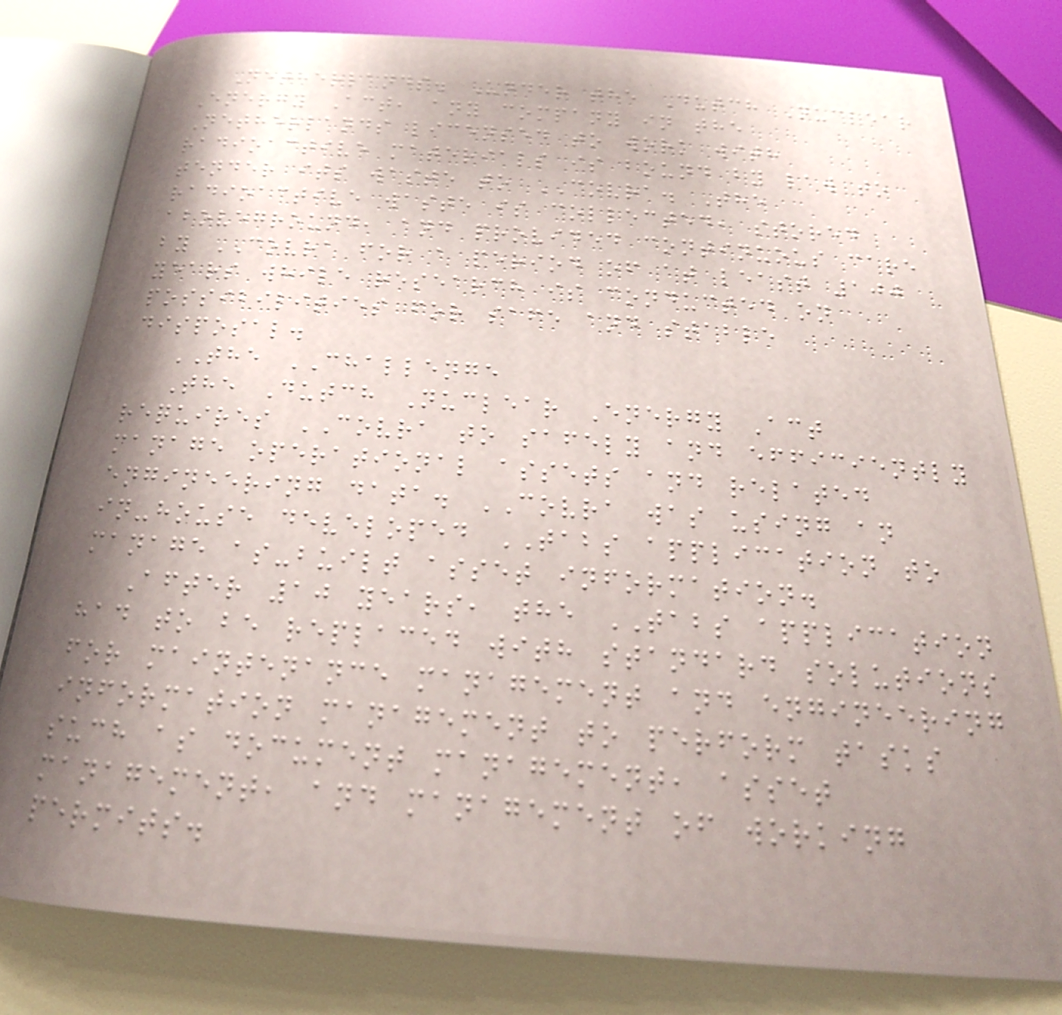Netherlands. Under the Dutch Nuclear
Energy Act, any company in the
Netherlands licensed to work with
radioactive materials is bound by law to
tender its waste to COVRA. The
radioactive waste is collected, stored
aboveground, and provided continuous care
by COVRA for a period of at least 100
years while research is conducted on
possibilities for safe and stable
disposal.
THE CHALLENGE
The Dutch Nuclear Energy Act
requires COVRA to safely and efficiently
manage operational assets and related
engineering data. COVRA was using an
in-house developed TABS application to
manage as-built asset information.
After 10 years, the TABS application
had to be replaced with standard solutions
for maintenance management and engineering
information management to perform tasks
such as document management, asset
management, and management of working
permits.
